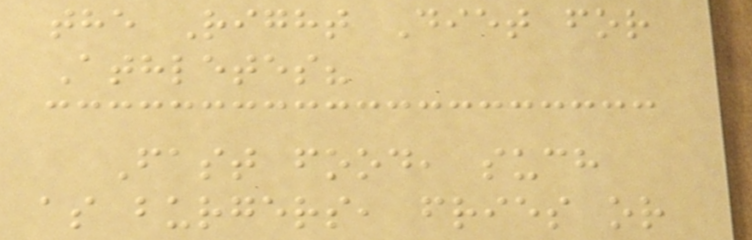the Right Diet for
Athletes?
Fast food, such
as burgers, fries or
